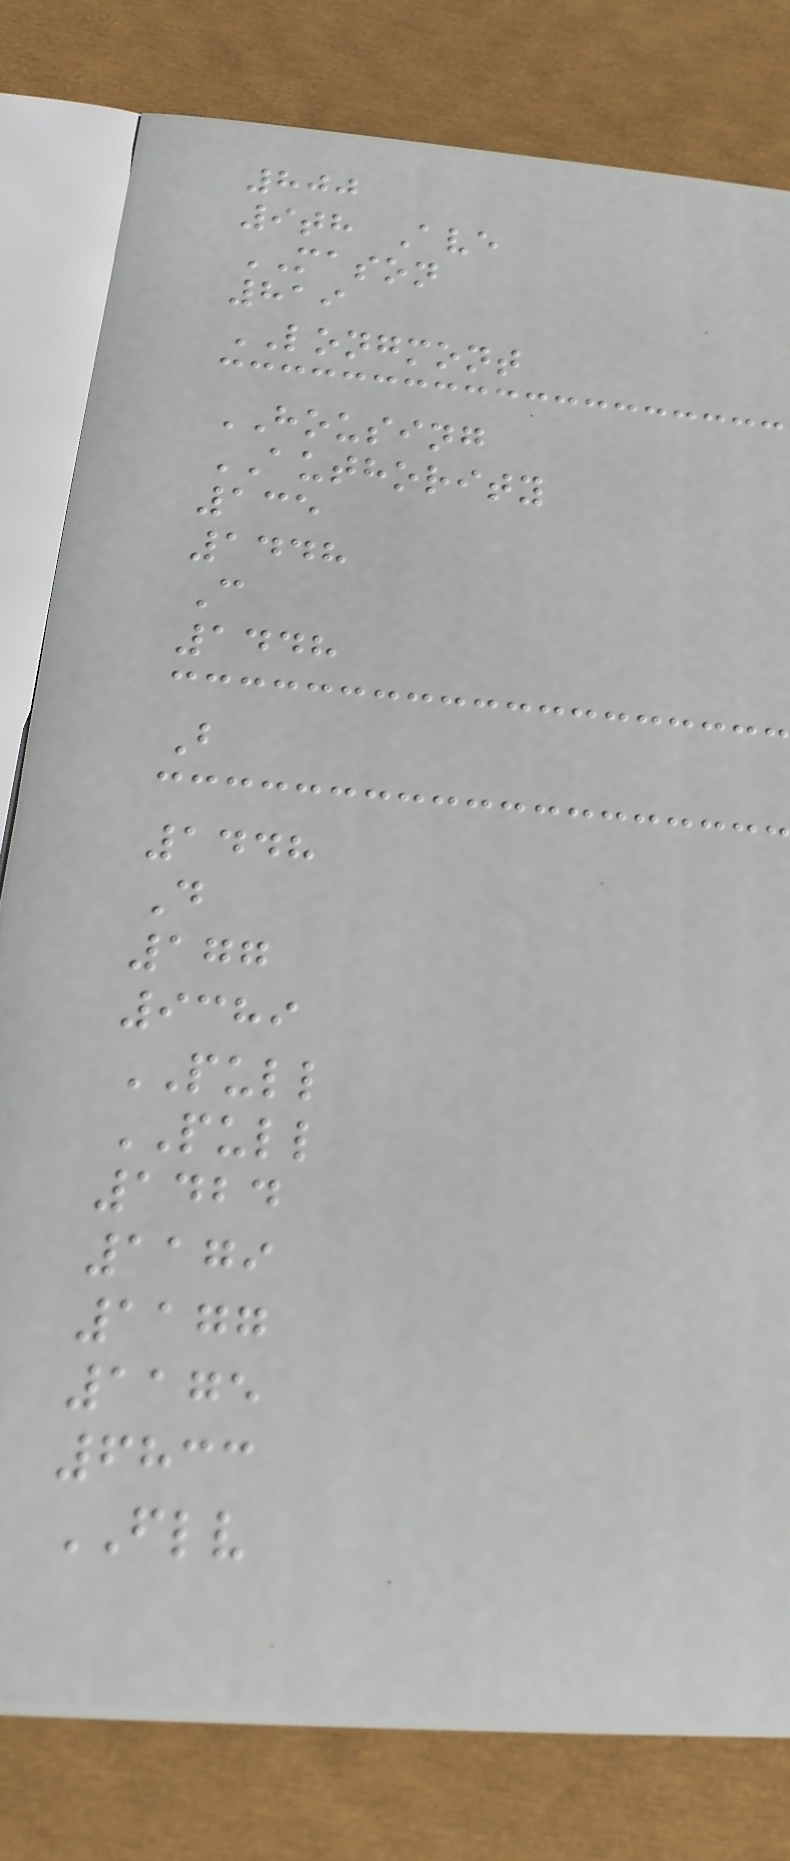800
9th Ave
MASON
819
LONGMONT
HOUSING
AUTHORITY
135
1448
C
1448
B
1448
D
177
9389
PULL
PULL
1424
1179
1177
1175
6833
FLV
